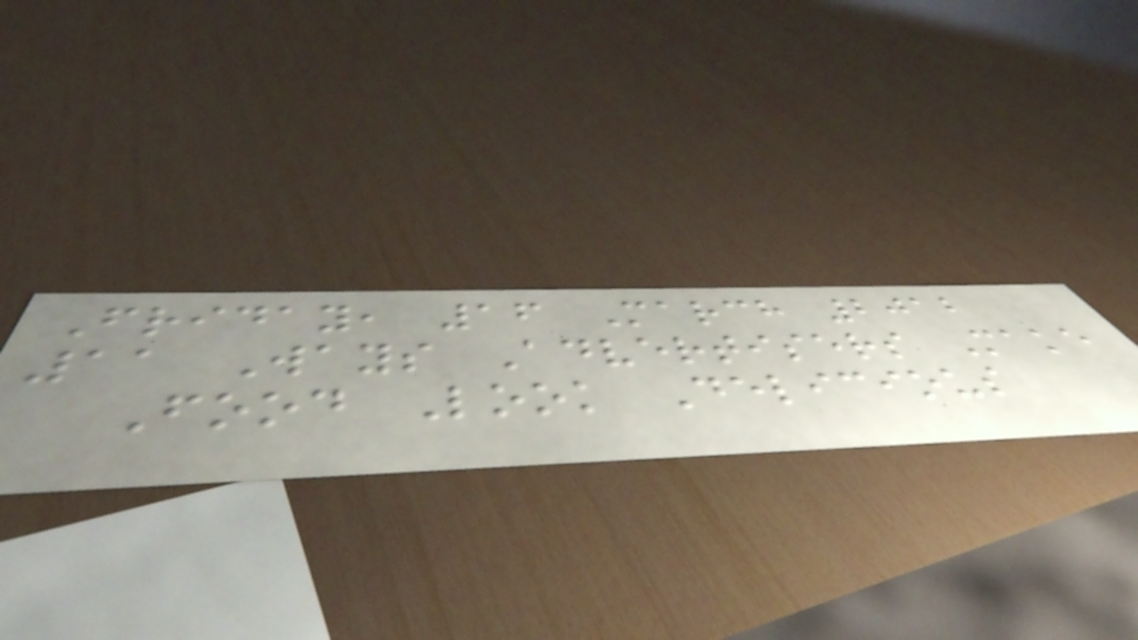Friday, 16 March 2012
11 Ways Advertisers Make
Food Look Delicious
